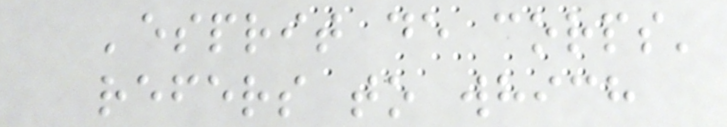'esprit de corps'
refers to which
